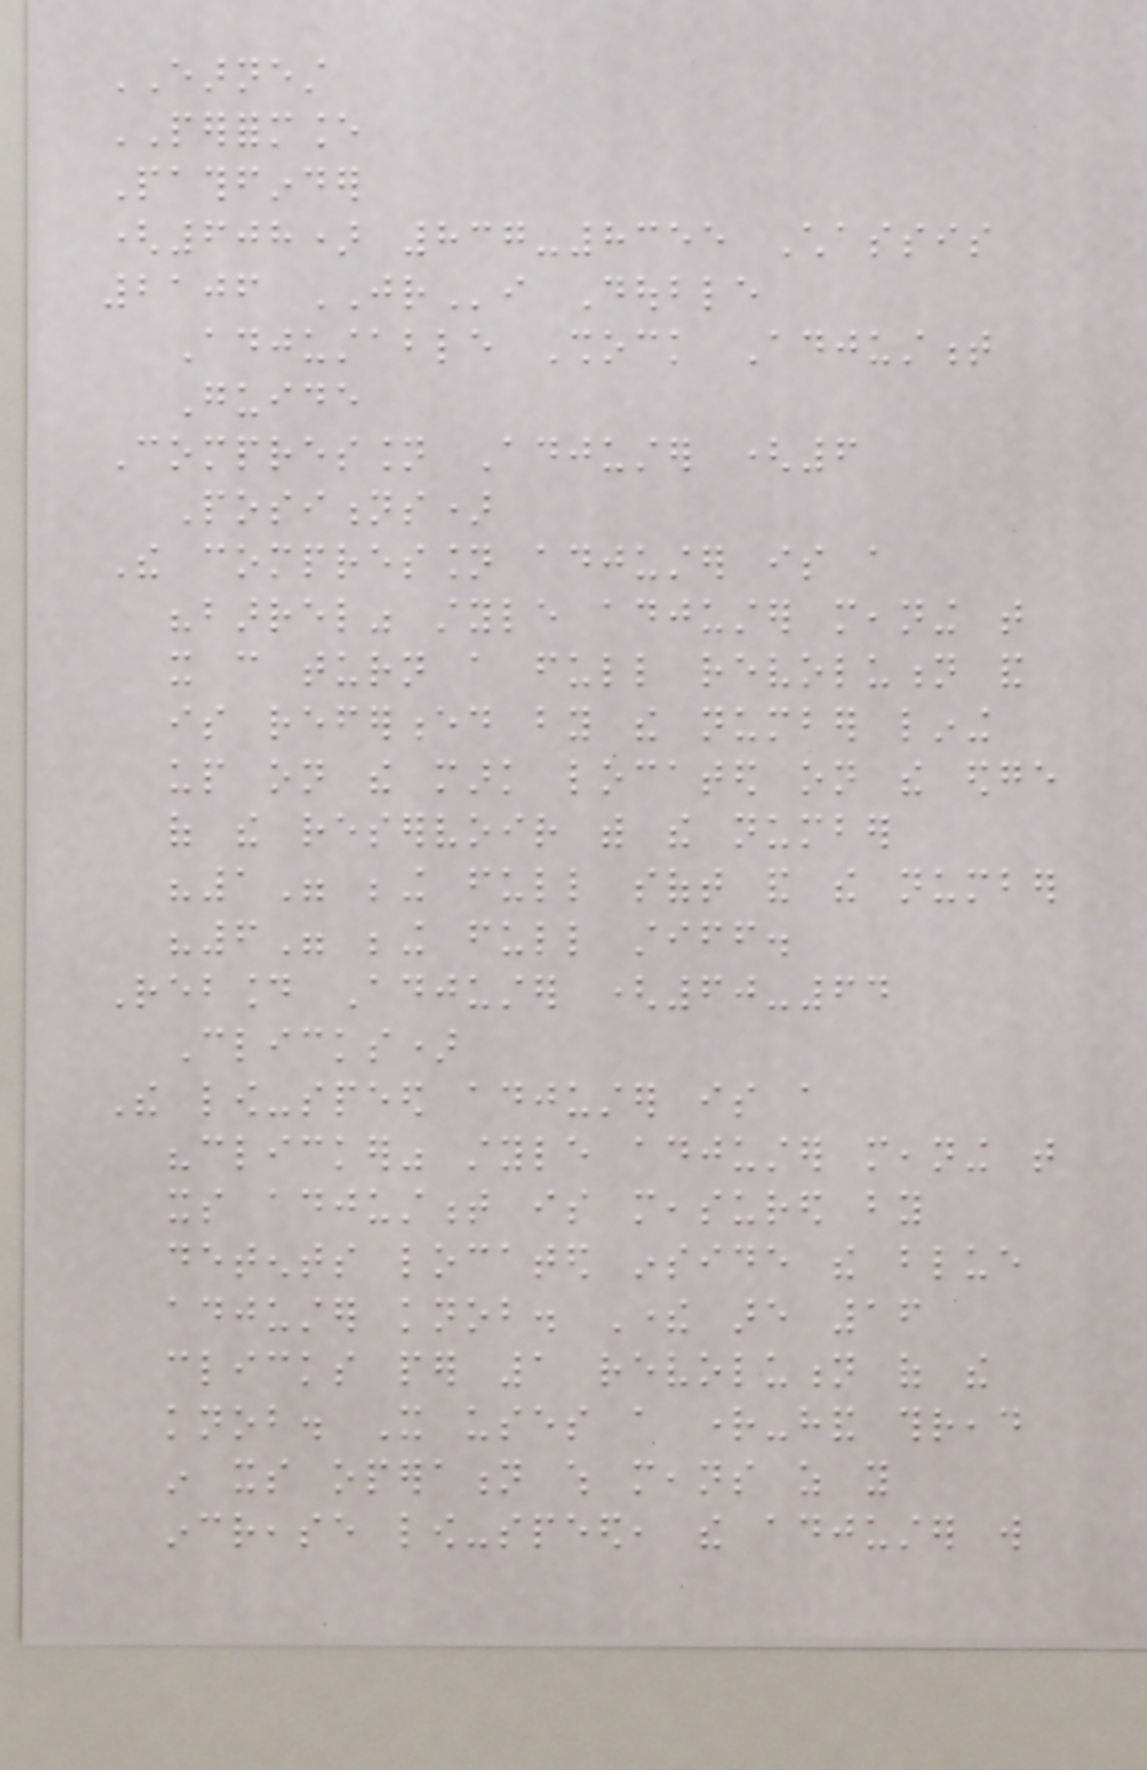EARNEST
PERFORMANCE
Pathfinder
(608) 837-8355 Chassis
2106 JRi Double
Adjustable Shock Adjustment
Guide
Compression Adjuster (6
Positions)
The compression adjuster is a
"barrel" style adjuster meaning that
it can turn a full revolution and
is referenced by the number lining
up on the mark located on the edge
of the reservoir with the number
"1" being full soft and the number
"6" being full stiff.
Rebound Adjuster (60-64
Clicks)
The low-speed adjuster is a
"clicker" style adjuster meaning that
its adjustment is measured by
detents located inside the blue
adjuster knob. There are 16
clicks per 1 revolution of the
knob. It uses a right-hand thread
in its operation which means as you
increase low-speed, the adjuster will
